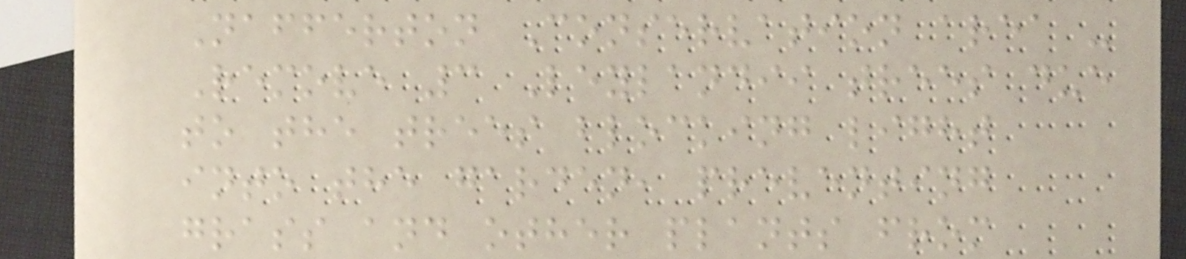Nafferton Conservation area -
Remove 3 Leylandii trees due
to the trees blocking light
into the garden, preventing
grass and other plants from
